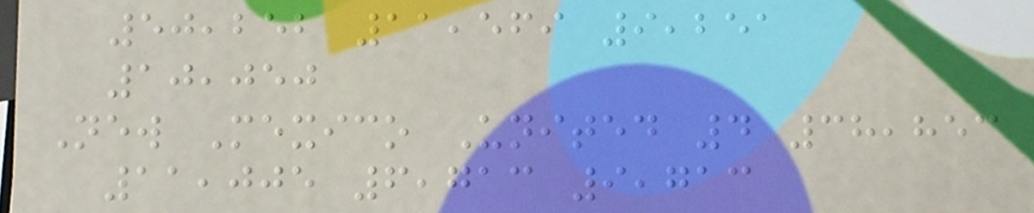50,252 11,569 9,251
10,050
New Mexico United 4 38,853
11,005 6,713 9,713
